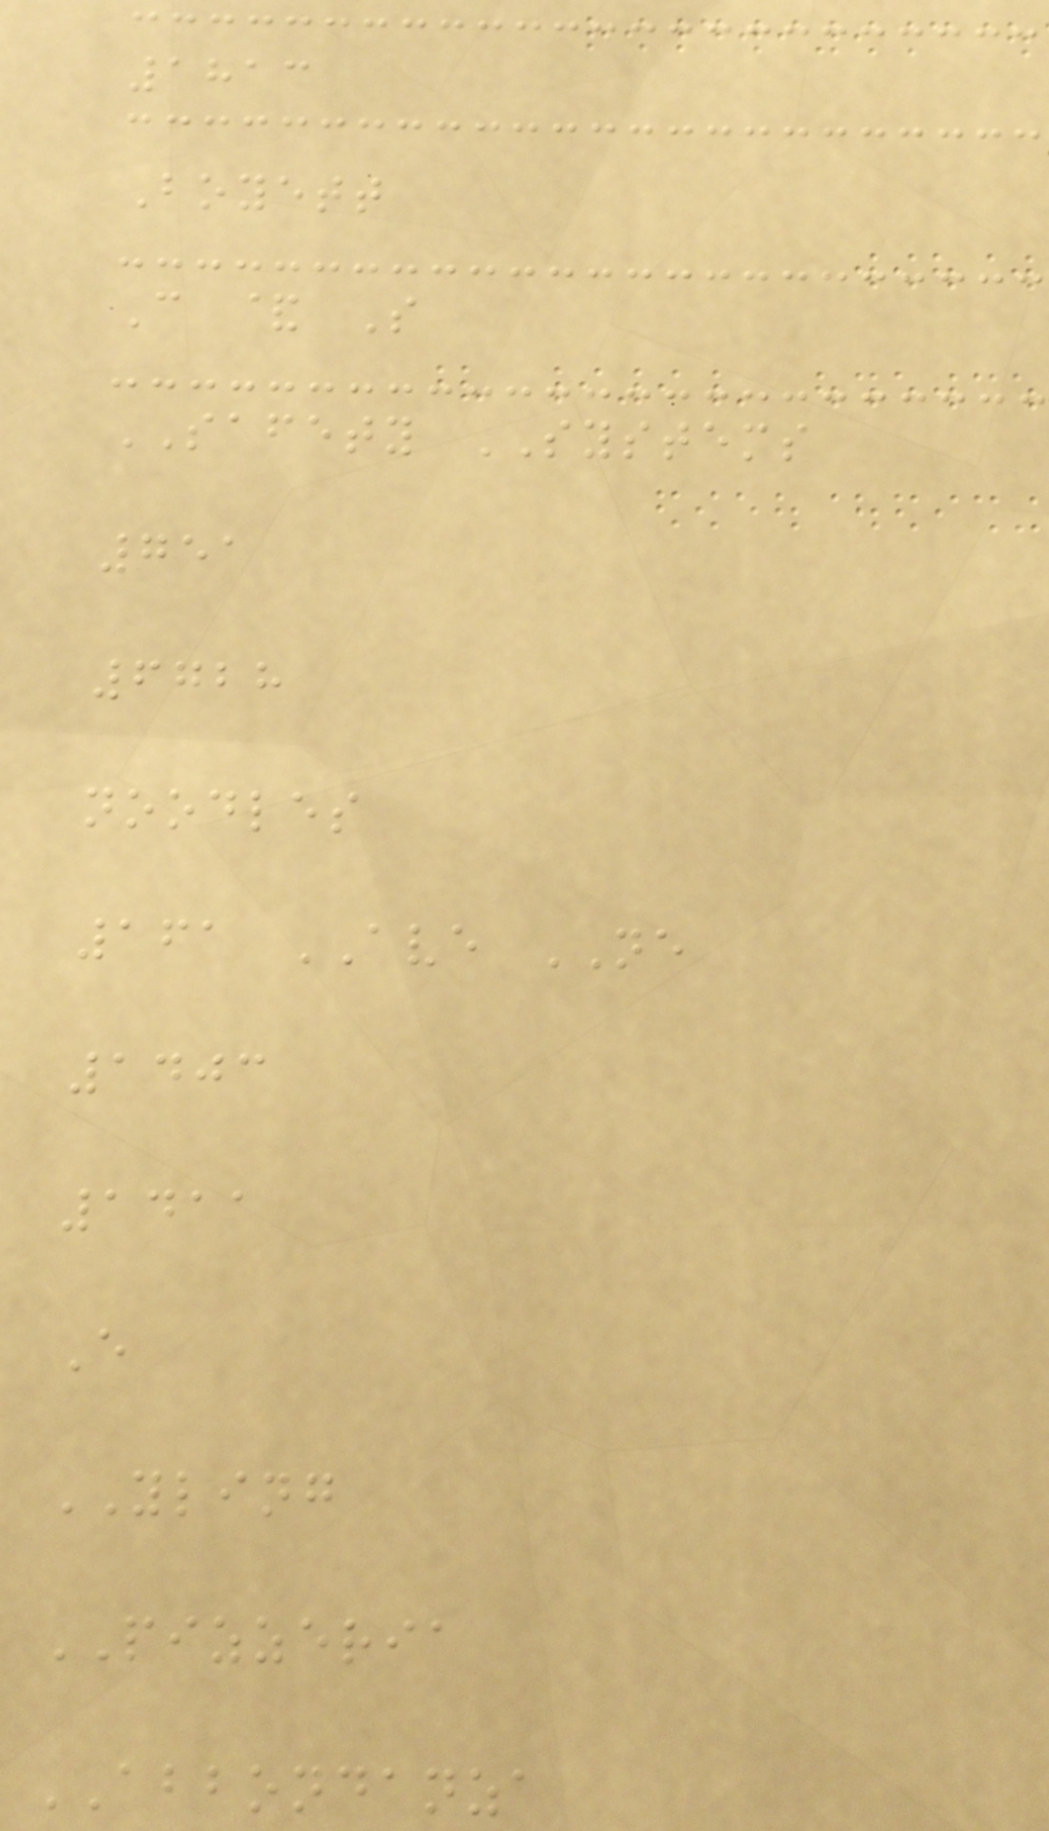1813
Boyett
C & S
SAFETY SYSTEMS
751
6728
noodles
161 AVE NE
1403
1411
E
YLING
PIZZERIA
ABBONDANZA
